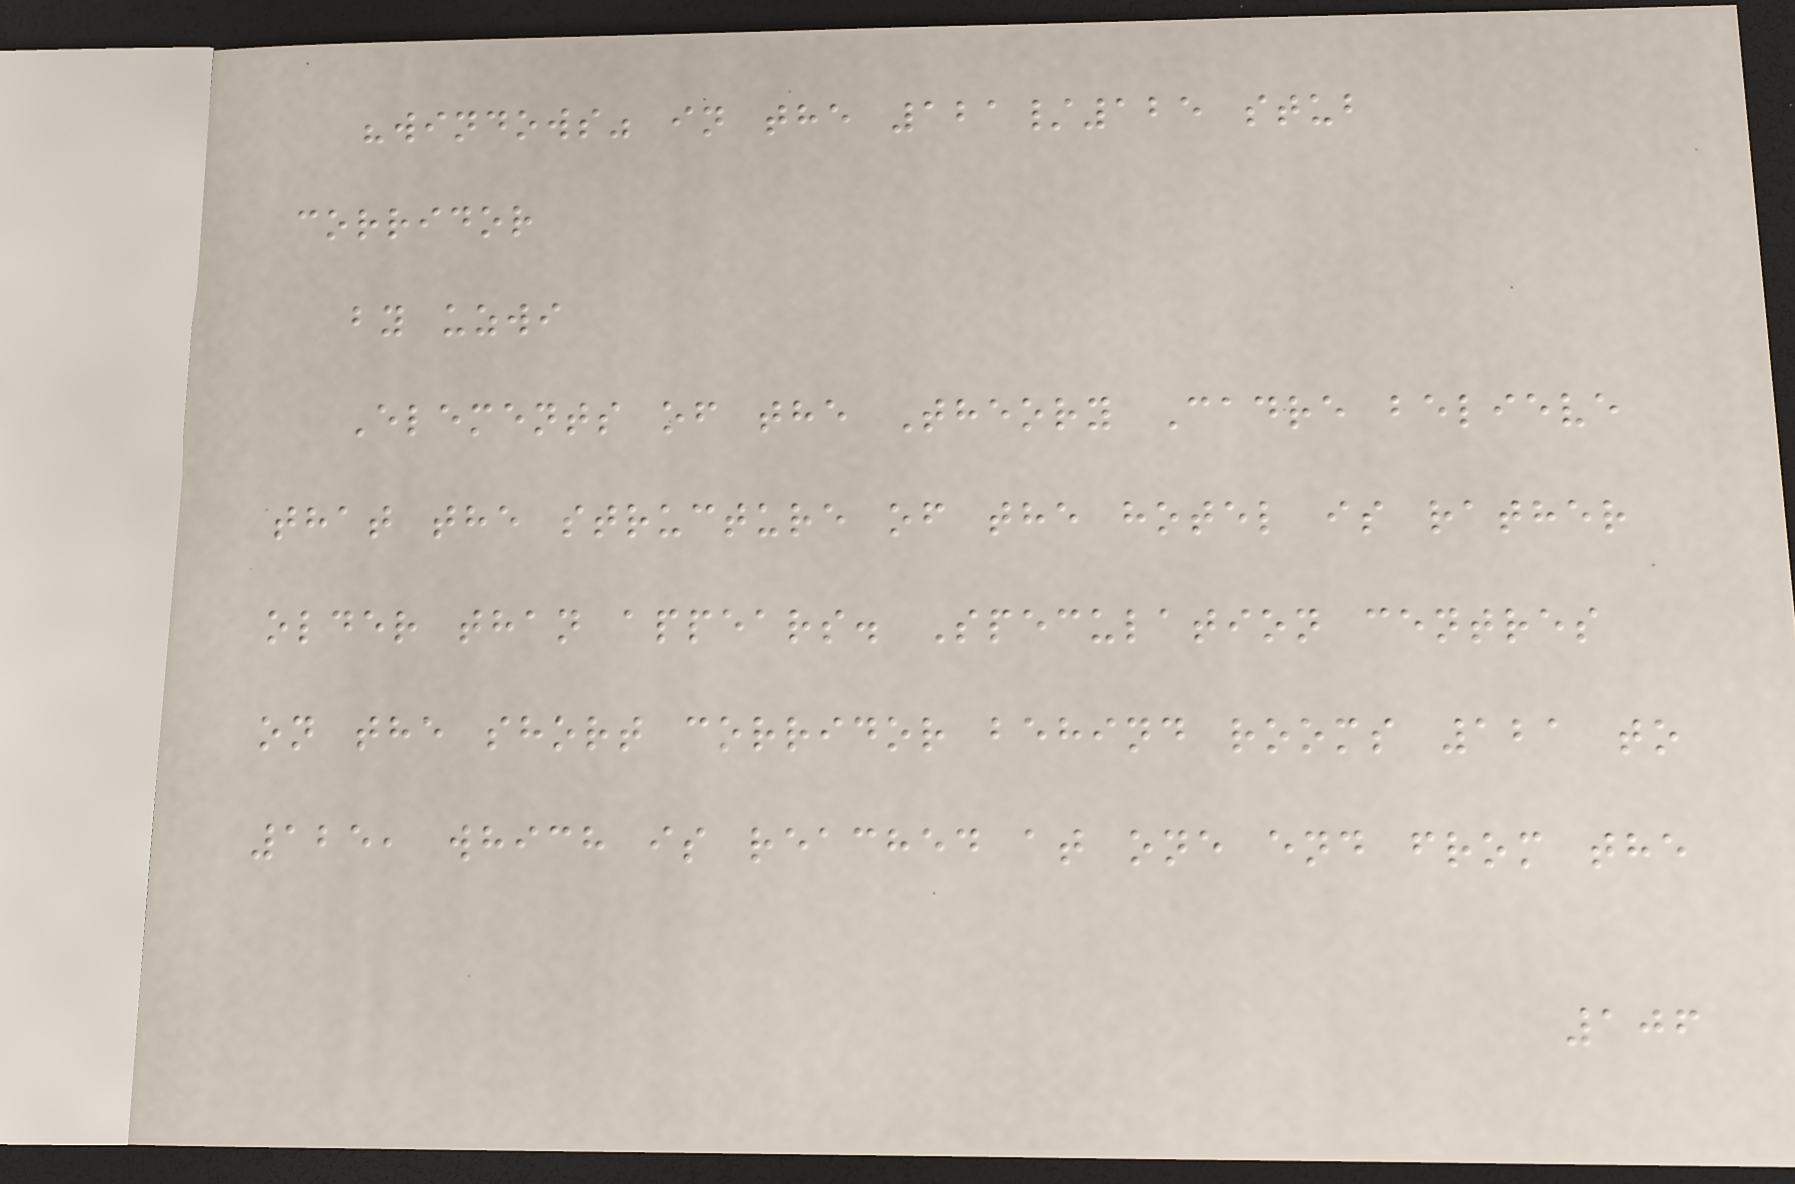"windows" in the 121/125 stub
corridor
by uzwi
Elements of the Theory Cadre believe
that the structure of the hotel is rather
older than appears. Speculation centres
on the short corridor behind rooms 121 to
125, which is reached at one end from the
106
